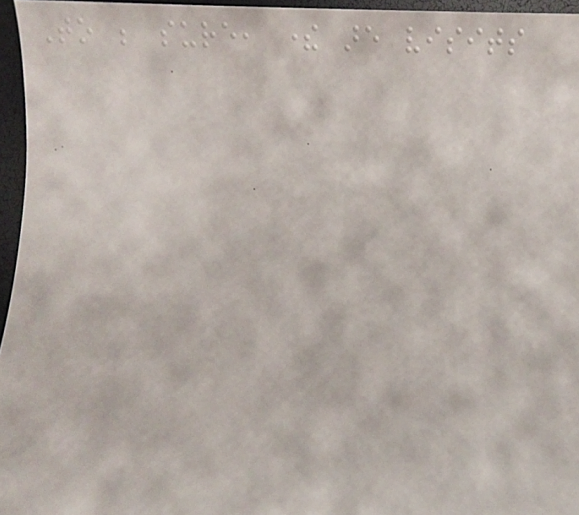To be sure, there are visits
